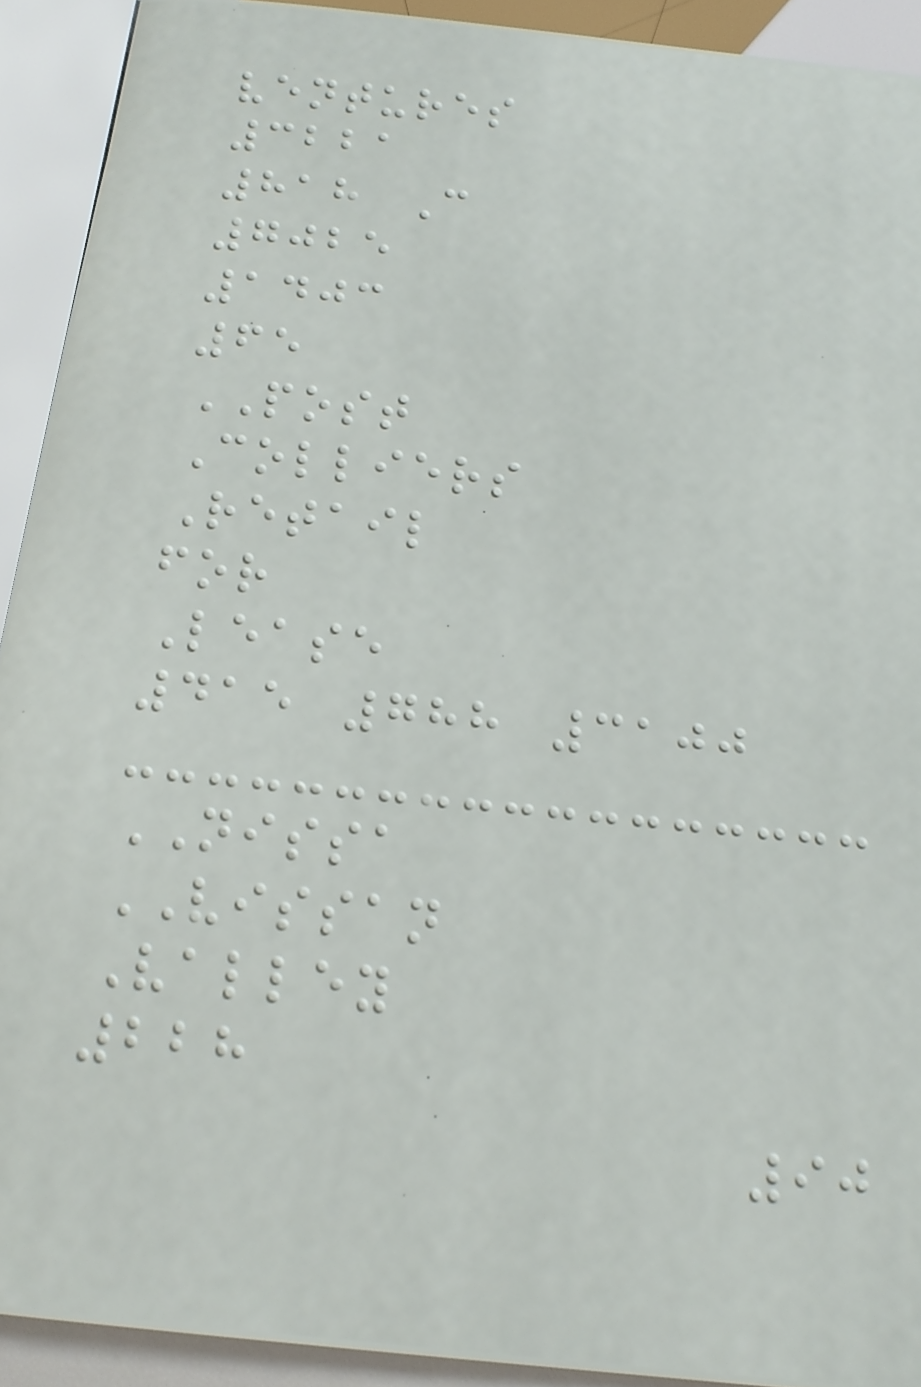ventures
3221
818 C
7025
1403
65
POST
Colliers
Retail
for
Lease
415 788 3100
NISSA
VISSAN
Valley
228
90
